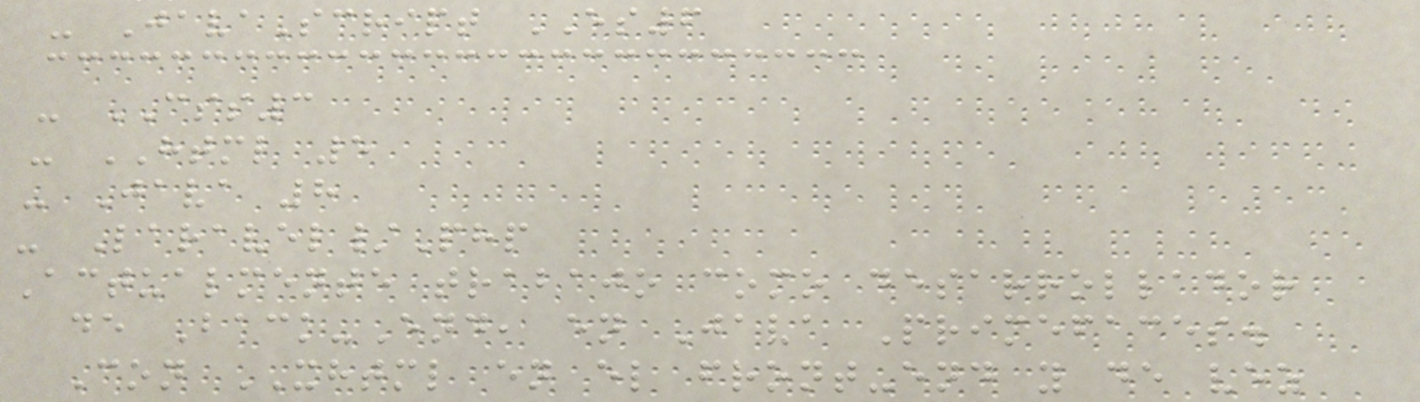- JavaScript ES6
- CSS3
- HTML 5
- Java 8
- Laravel/Php
Actualmente trabajo como desarrollador
de Back-End, en Java Primefaces.
Con XHTML en el front-end y de vez
